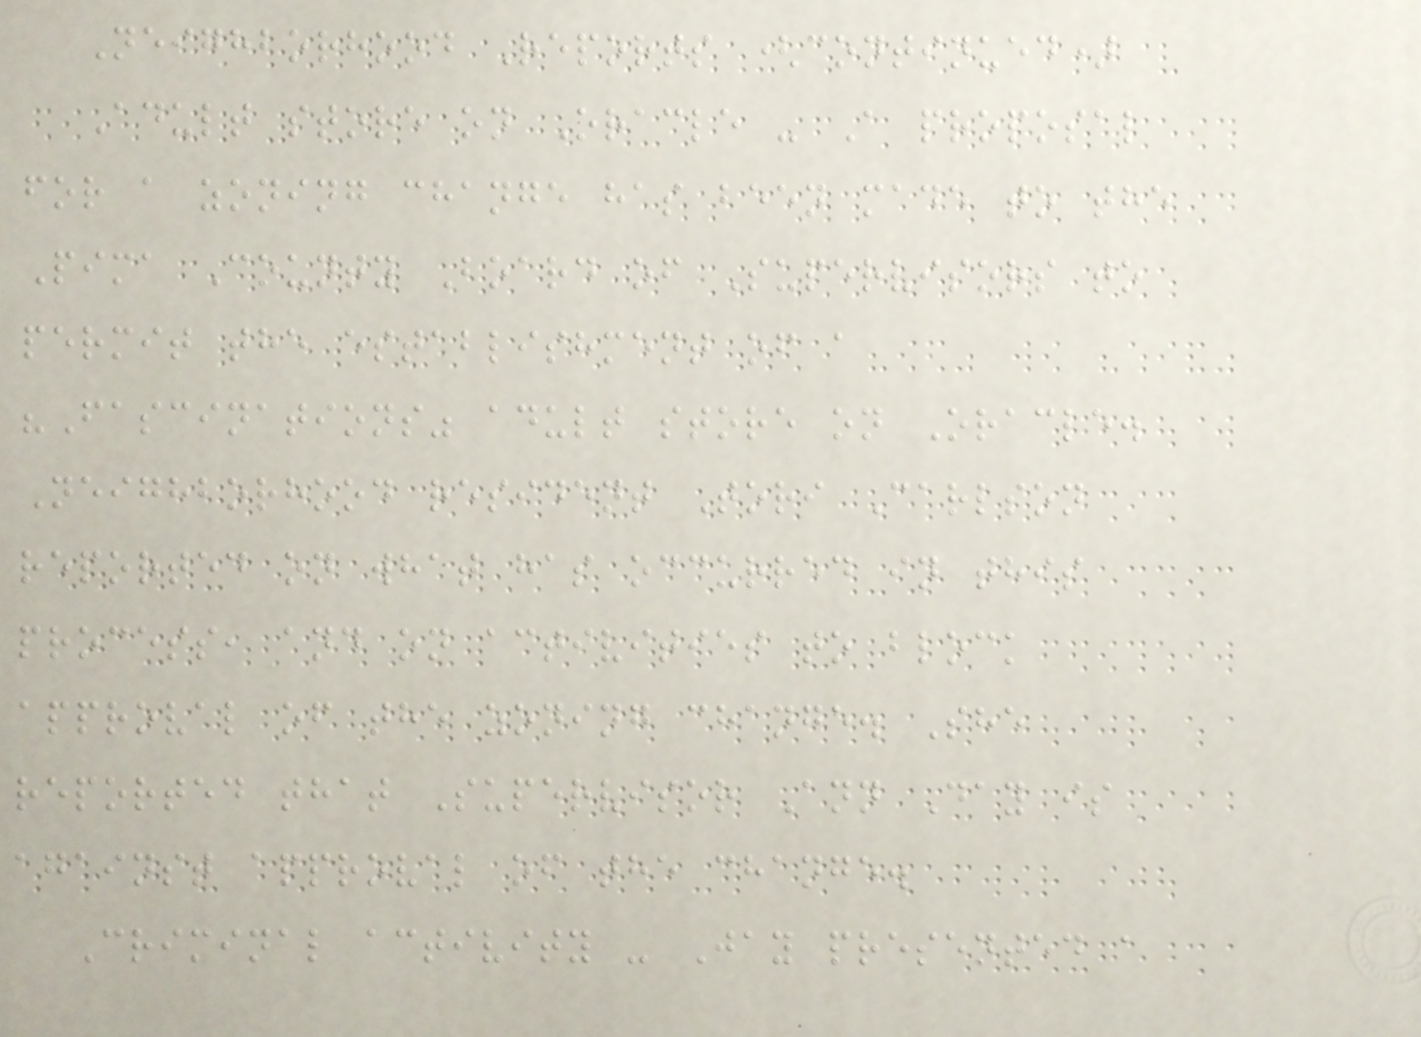Neighborhood Reports (continued)
Adult store on Oracle - A proposal
for a zoning change has been made to the
Pima County Board of Supervisors to
permit the establishment of a
"Fascinations" adult store on Oracle.
Neighborhood resident Tori Carlson
reported on what has occurred in this
process, and on activities to block
approval of the zoning change. She
reported that Supervisor Ann Day is
against approval of the change.
Criminal activity - Jay presented a
